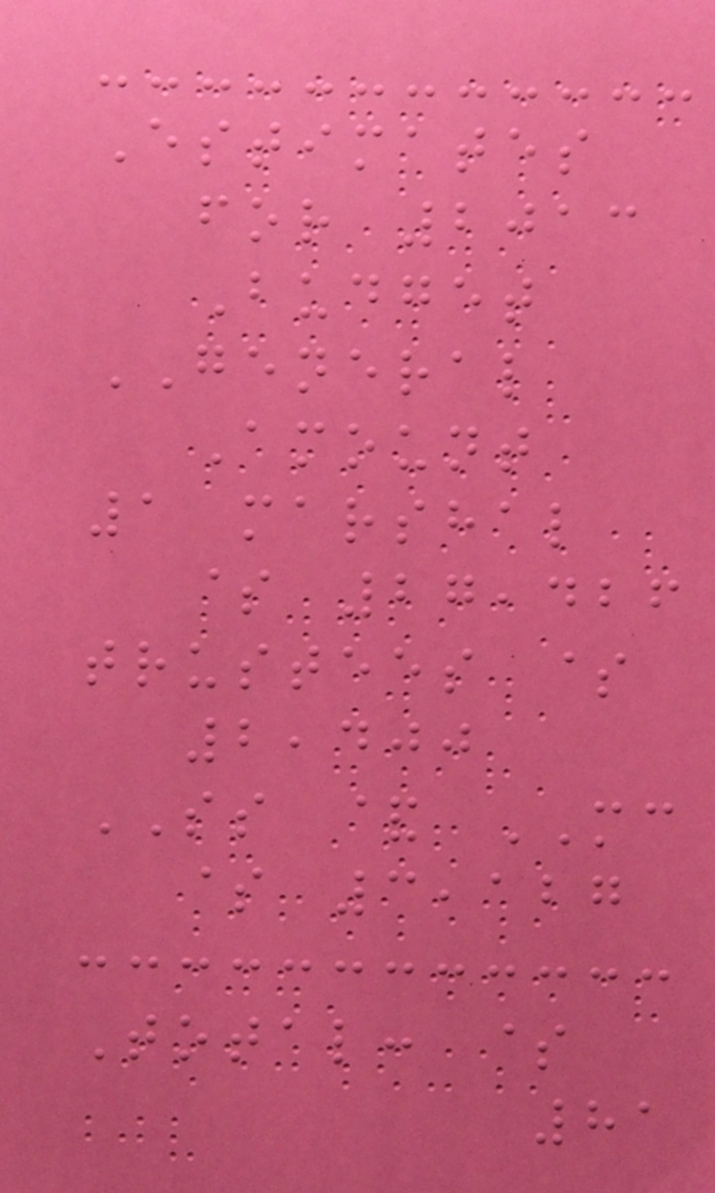Estimates
for 2013
Budget
GENERAL
Amount
1 marshal
$ 27,426
trustees $
2,400
SS & MC
$ 3,127
Total: $
81
